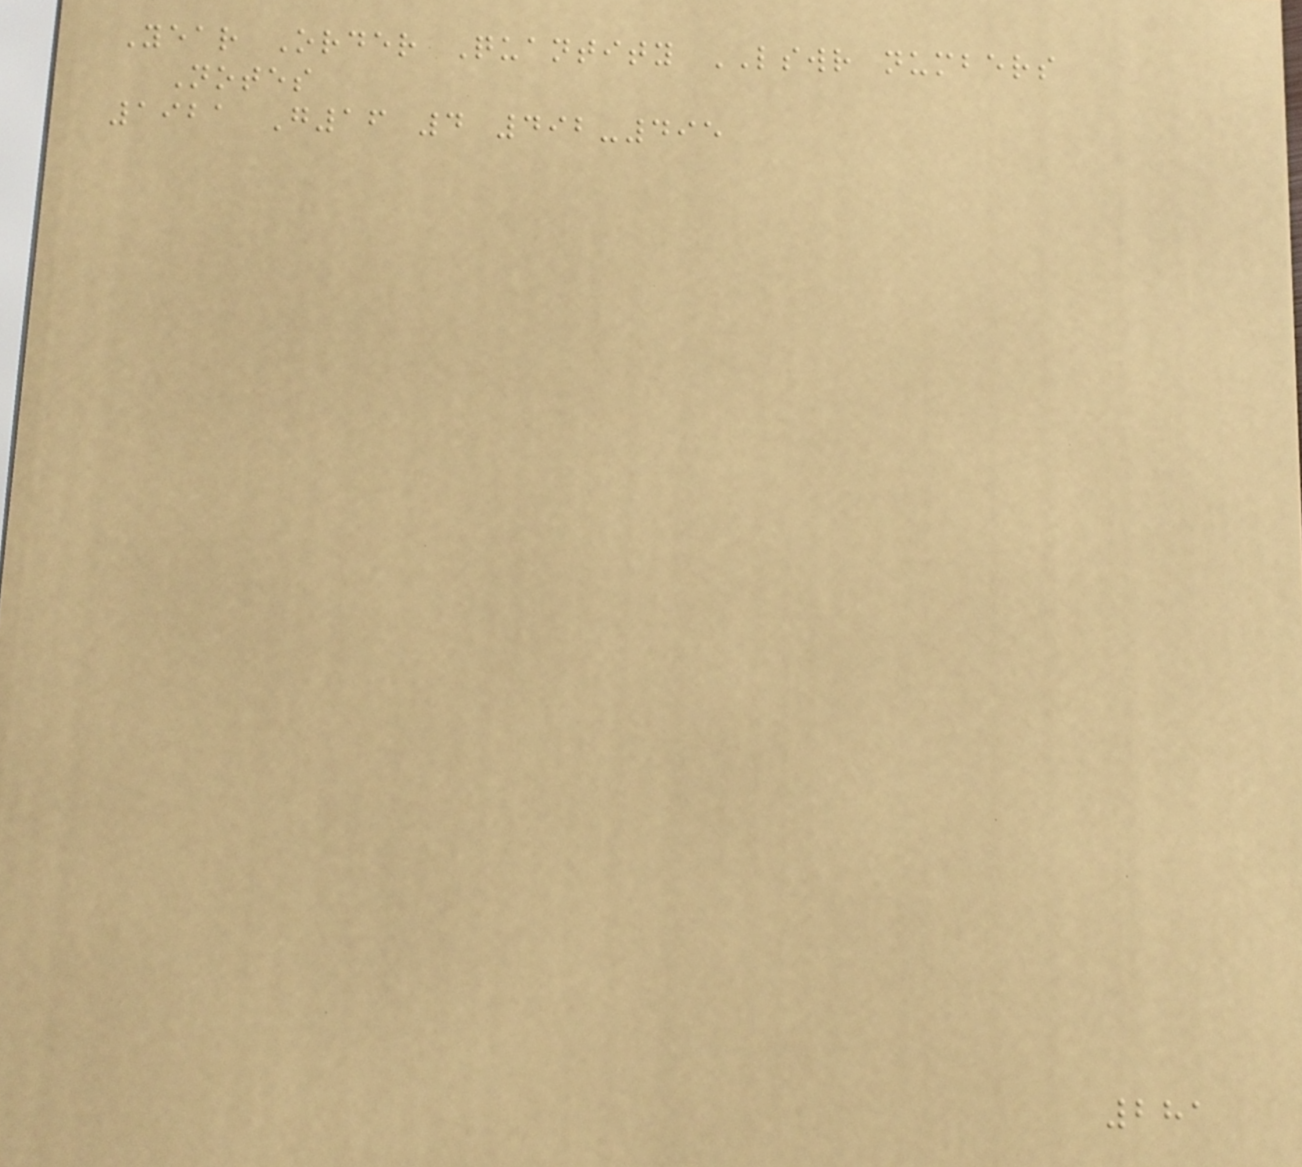Year Order Quantity LSWR numbers
Notes
1921 G16 4 492-495
281
